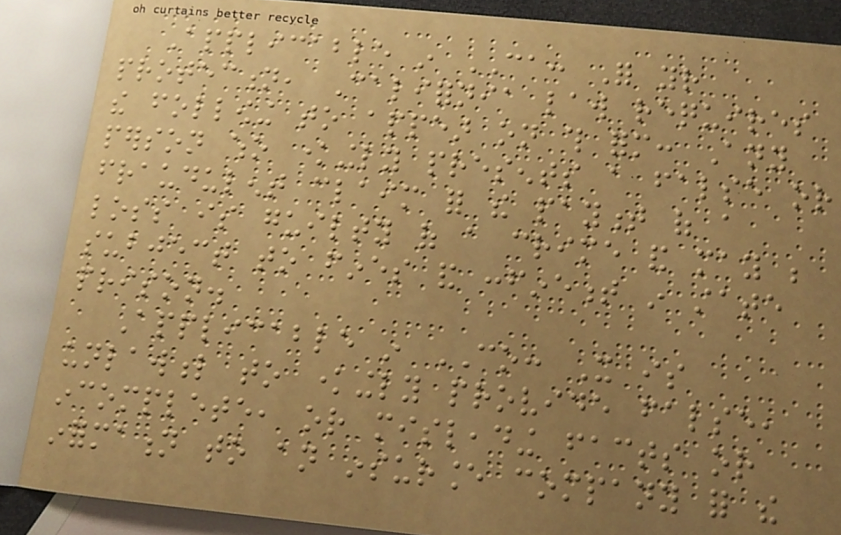Applicable in CA: For your
protection, California law requires
the following to appear on this form: Any
person who knowingly presents a false or
fraudulent claim for the payment of a
loss is guilty of a crime and may be
subject to fines and confinement in state
prison.
Applicable in CO: It is
unlawful to knowingly provide false,
incomplete, or misleading facts or
information to an insurance company for the
